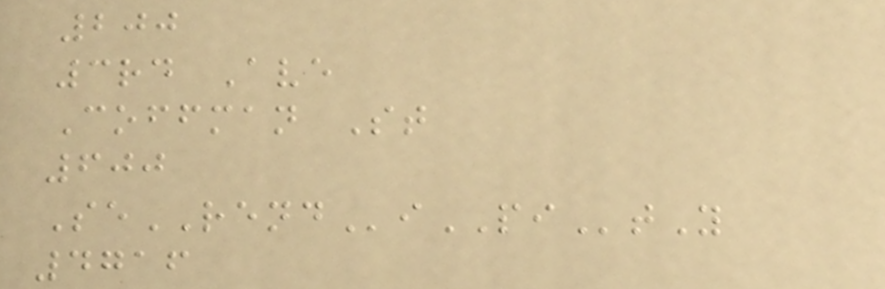200
3rd Ave
Coffman St
600
SeRENDiPItY
4716
